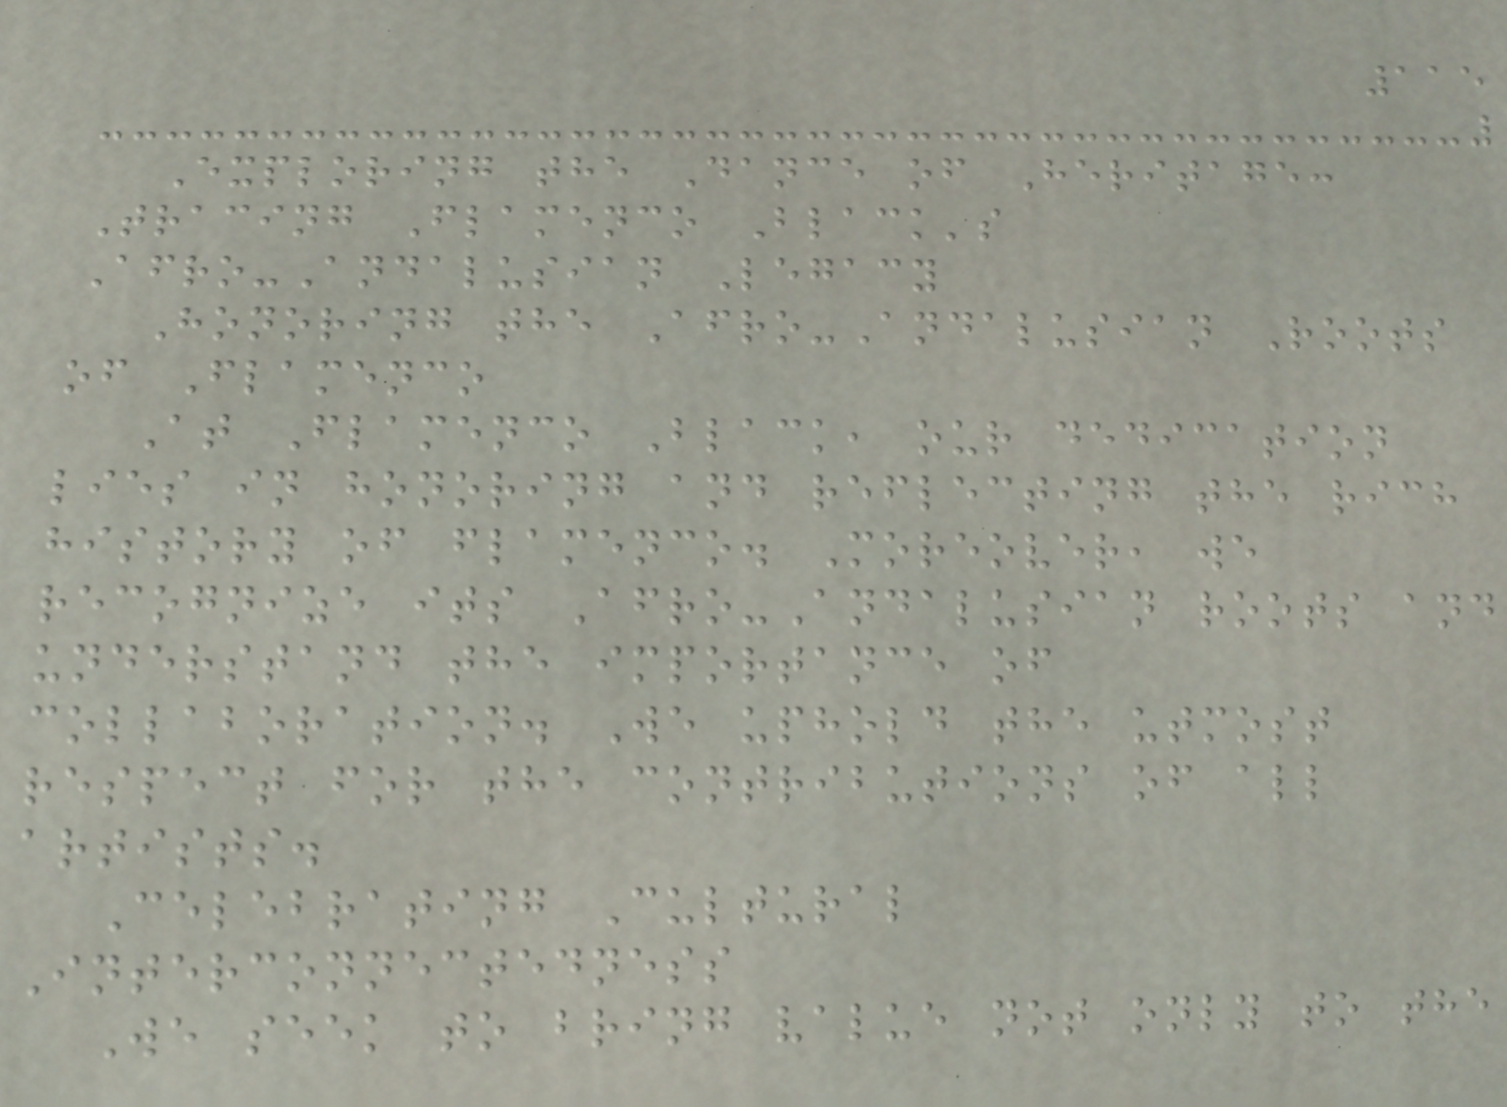115
Exploring the Dance of Heritage:
Tracing Flamenco Black's
Afro-Andalusian Legacy
Honoring the Afro-Andalusian Roots
of Flamenco
At Flamenco Black, our dedication
lies in honoring and reflecting the rich
history of flamenco. Moreover, we
recognize its Afro-Andalusian roots and
understand the importance of
collaboration. We uphold the utmost
respect for the contributions of all
artists.
Celebrating Cultural
Interconnectedness
We seek to bring value not only to the
